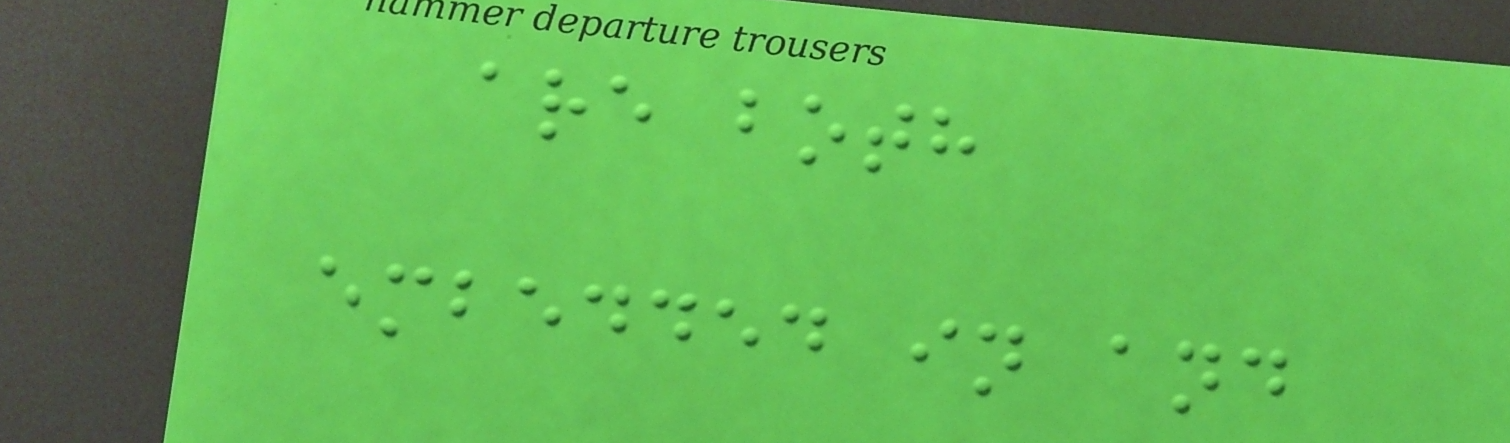are both
embedded in and
